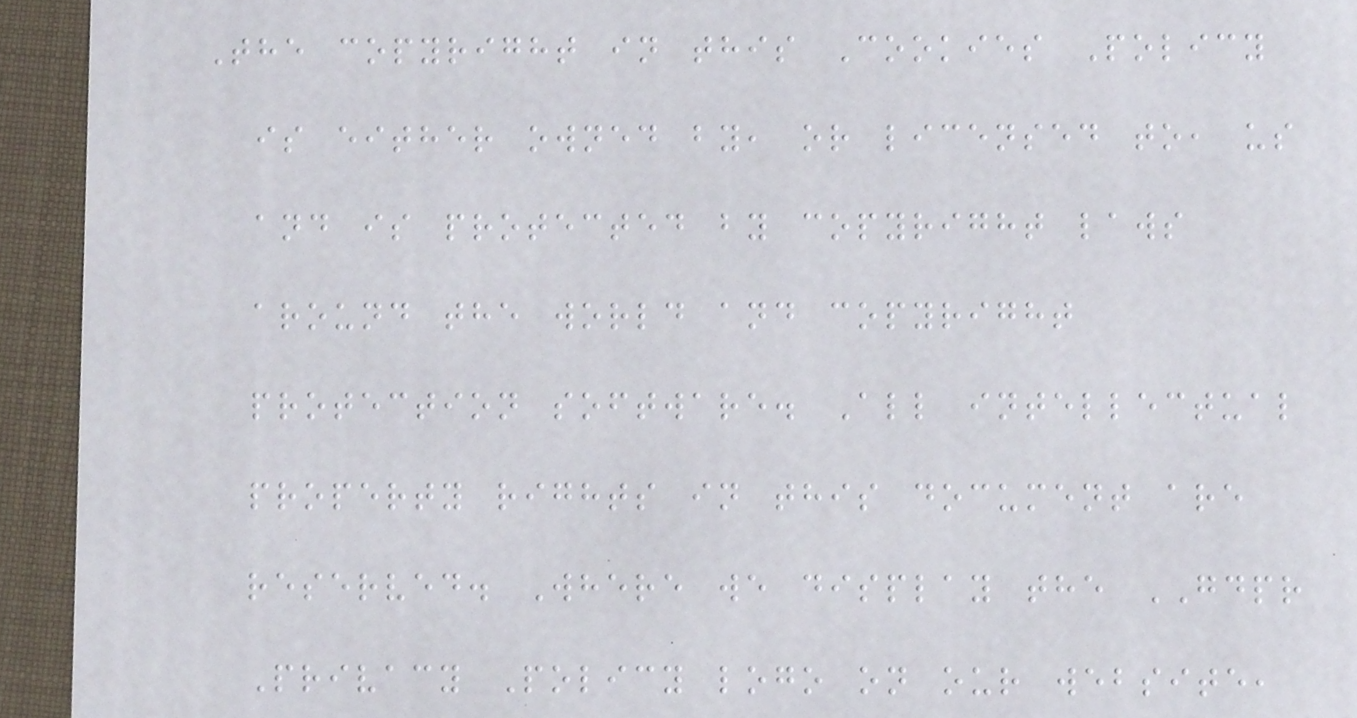The copyright in this Cookies Policy
is either owned by, or licensed to, us
and is protected by copyright laws
around the world and copyright
protection software. All intellectual
property rights in this document are
reserved. Where we display the GDPR
Privacy Policy logo on our website,
